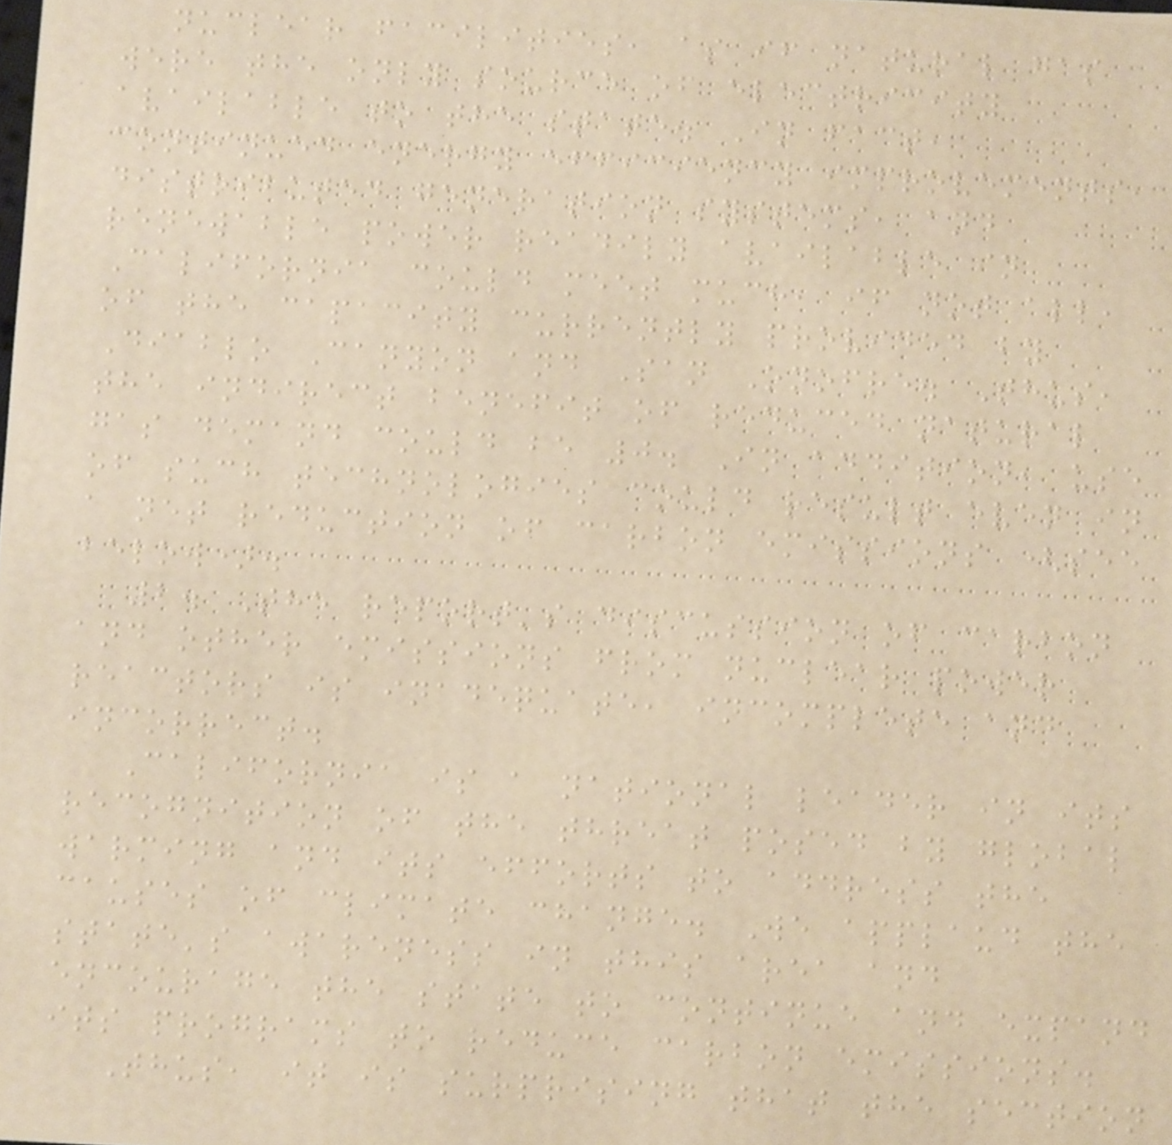nuclear facilities, as if natural gas
were the only source of electricity
available to the state. In fact,
continued energy efficiency improvements,
distributed generation systems, and
renewable power readily available in
California could meet much, if not all,
of the capacity currently provided by
Diablo Canyon and San Onofre. Thus,
the indirect benefit of reduced natural
gas demand could be 0. In addition, use
of such technologies could result even in
a net reduction of carbon emissions (see
below).
2. The report's discussion of carbon
and other emissions from nuclear power
reactors is inadequate, incomplete and
incorrect.
California is a national leader in its
recognition of the threat posed by global
warming and its efforts to address the
causes of climate change. We applaud the
state's awareness in this area and
encourage the state to continue and expand
its programs to reduce carbon emissions.
Thus, it is surprising that the section
